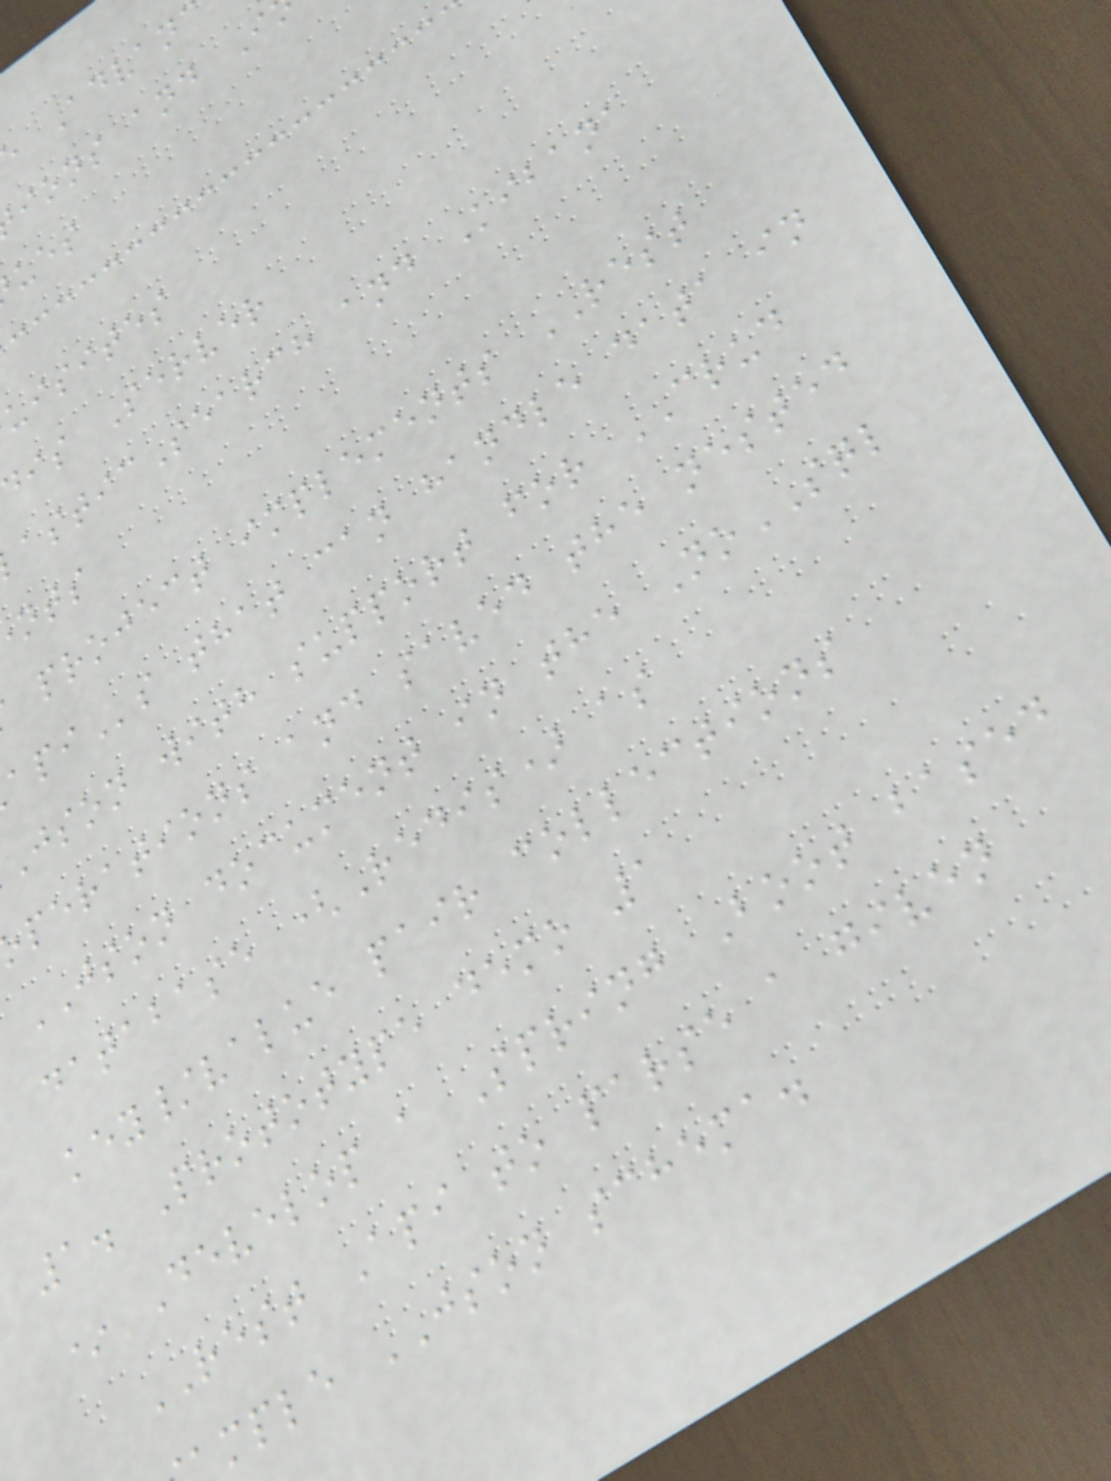ions and I
uisites
is Server
asticSearch and Kibana
project implements REST
s that can handle data in
json with support for CRUD
perations and saved the nested
JSON document in the NoSQL
database (Redis) as
key/value pair collections
1. Prototype demo 1
* Develop a Spring Boot based
REST Api to parse a given
mple JSON schema.
